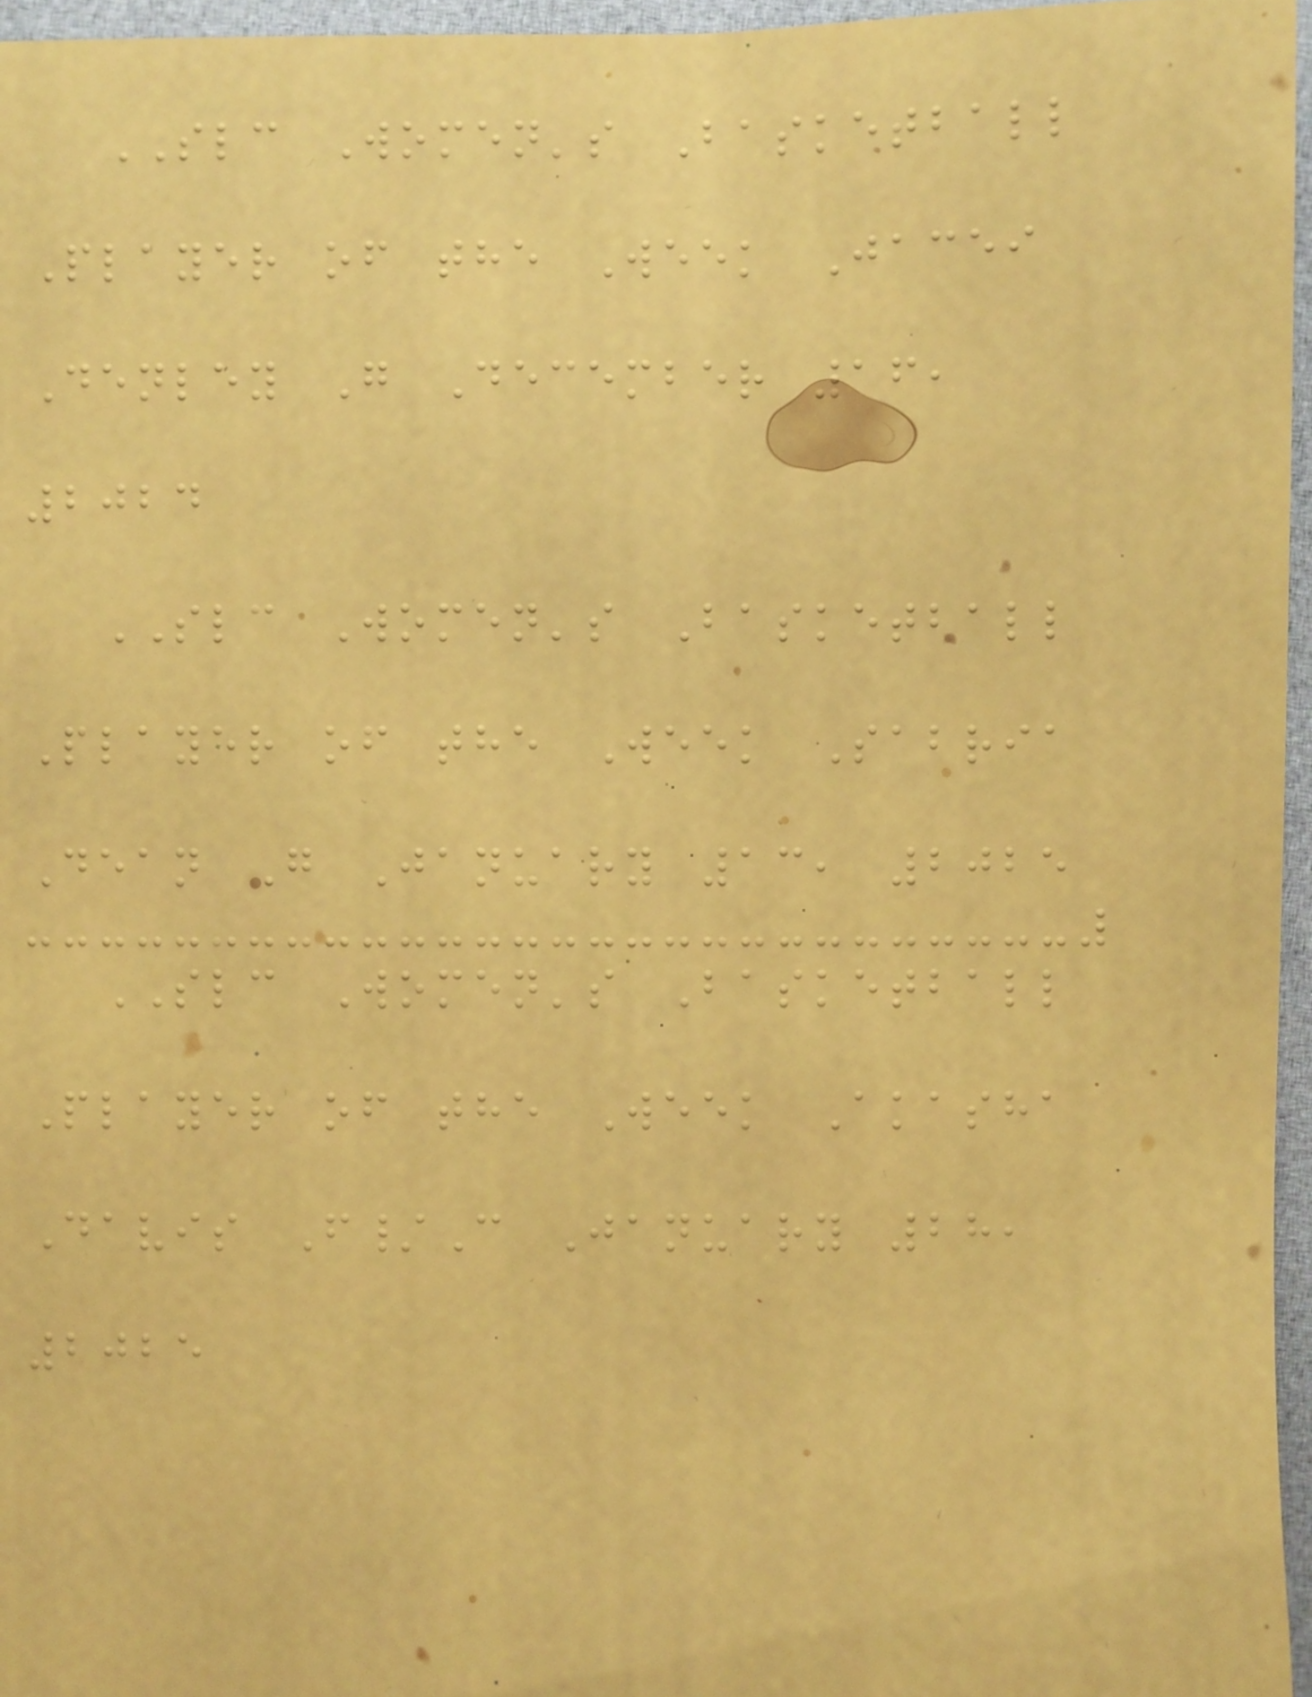SLC Women's Basketball
Player of the Week Jacei
Denley G December 16,
2024
SLC Women's Basketball
Player of the Week Sabria
Dean G January 13, 2025
SLC Women's Basketball
Player of the Week Akasha
Davis F/C January 28,
2025
